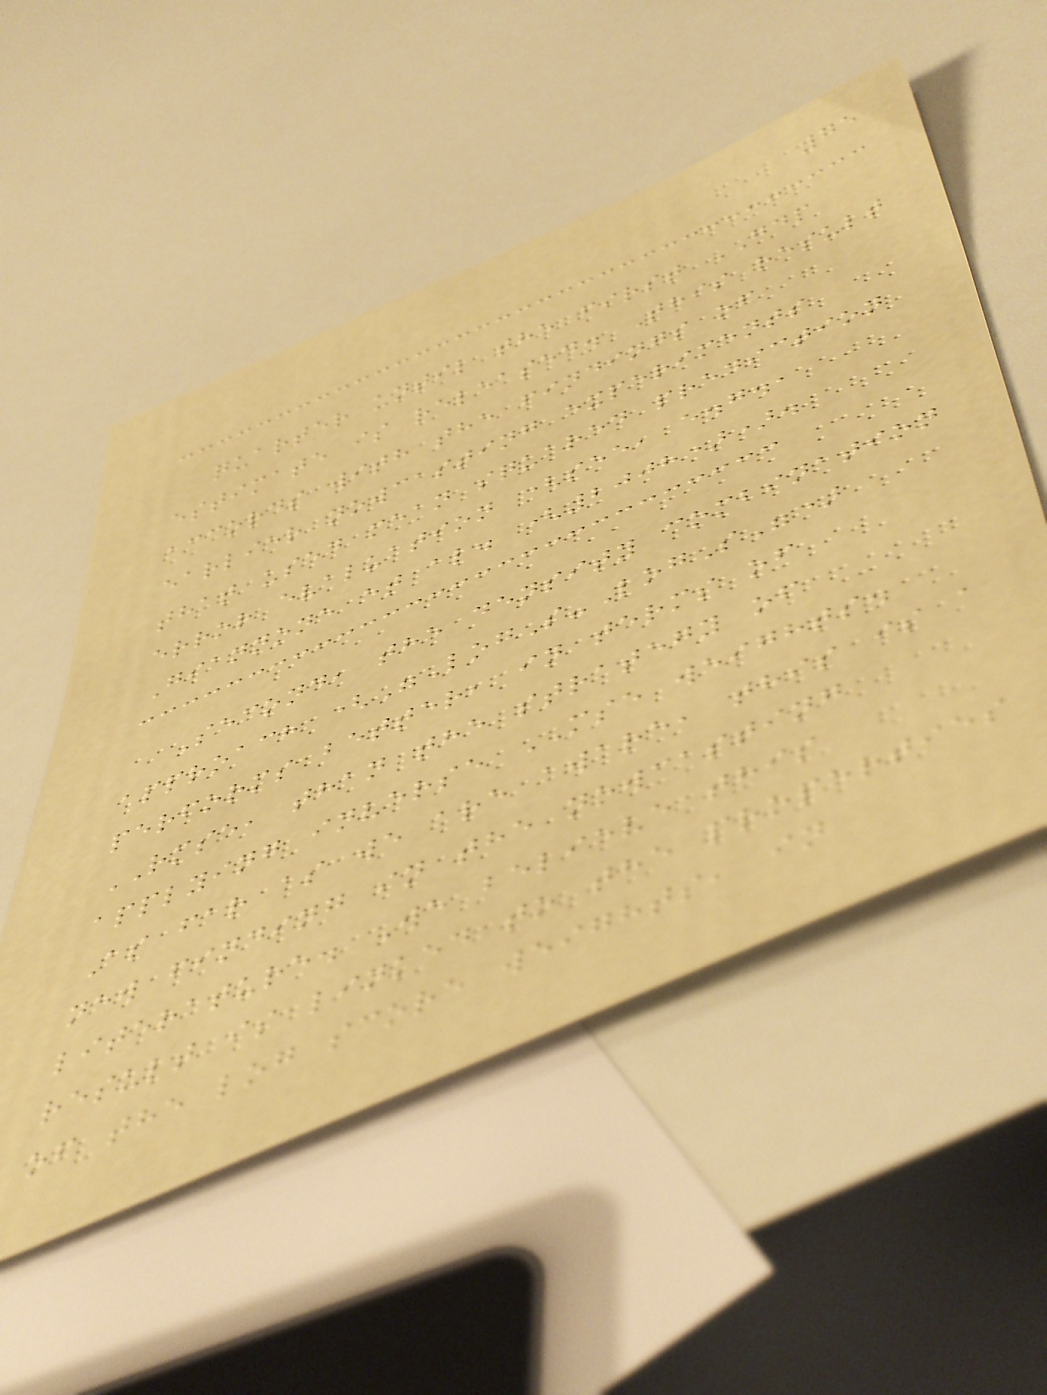75
quarter until the first GDP
estimate is released. This result
accords with the findings of
earlier nowcasting experiments
that used mean squared prediction
error evaluation (see, e.g.,
Giannone et al. (2008)).
Second, the density combination
approach ("LogS-LogS")
performs better, in terms of
RMSE, than the strategy of
applying inverse MSE weights.
As far as we are aware, this is a
new finding in the nowcasting
literature. We believe this
result is linked to the properties
of the log score weights, in
